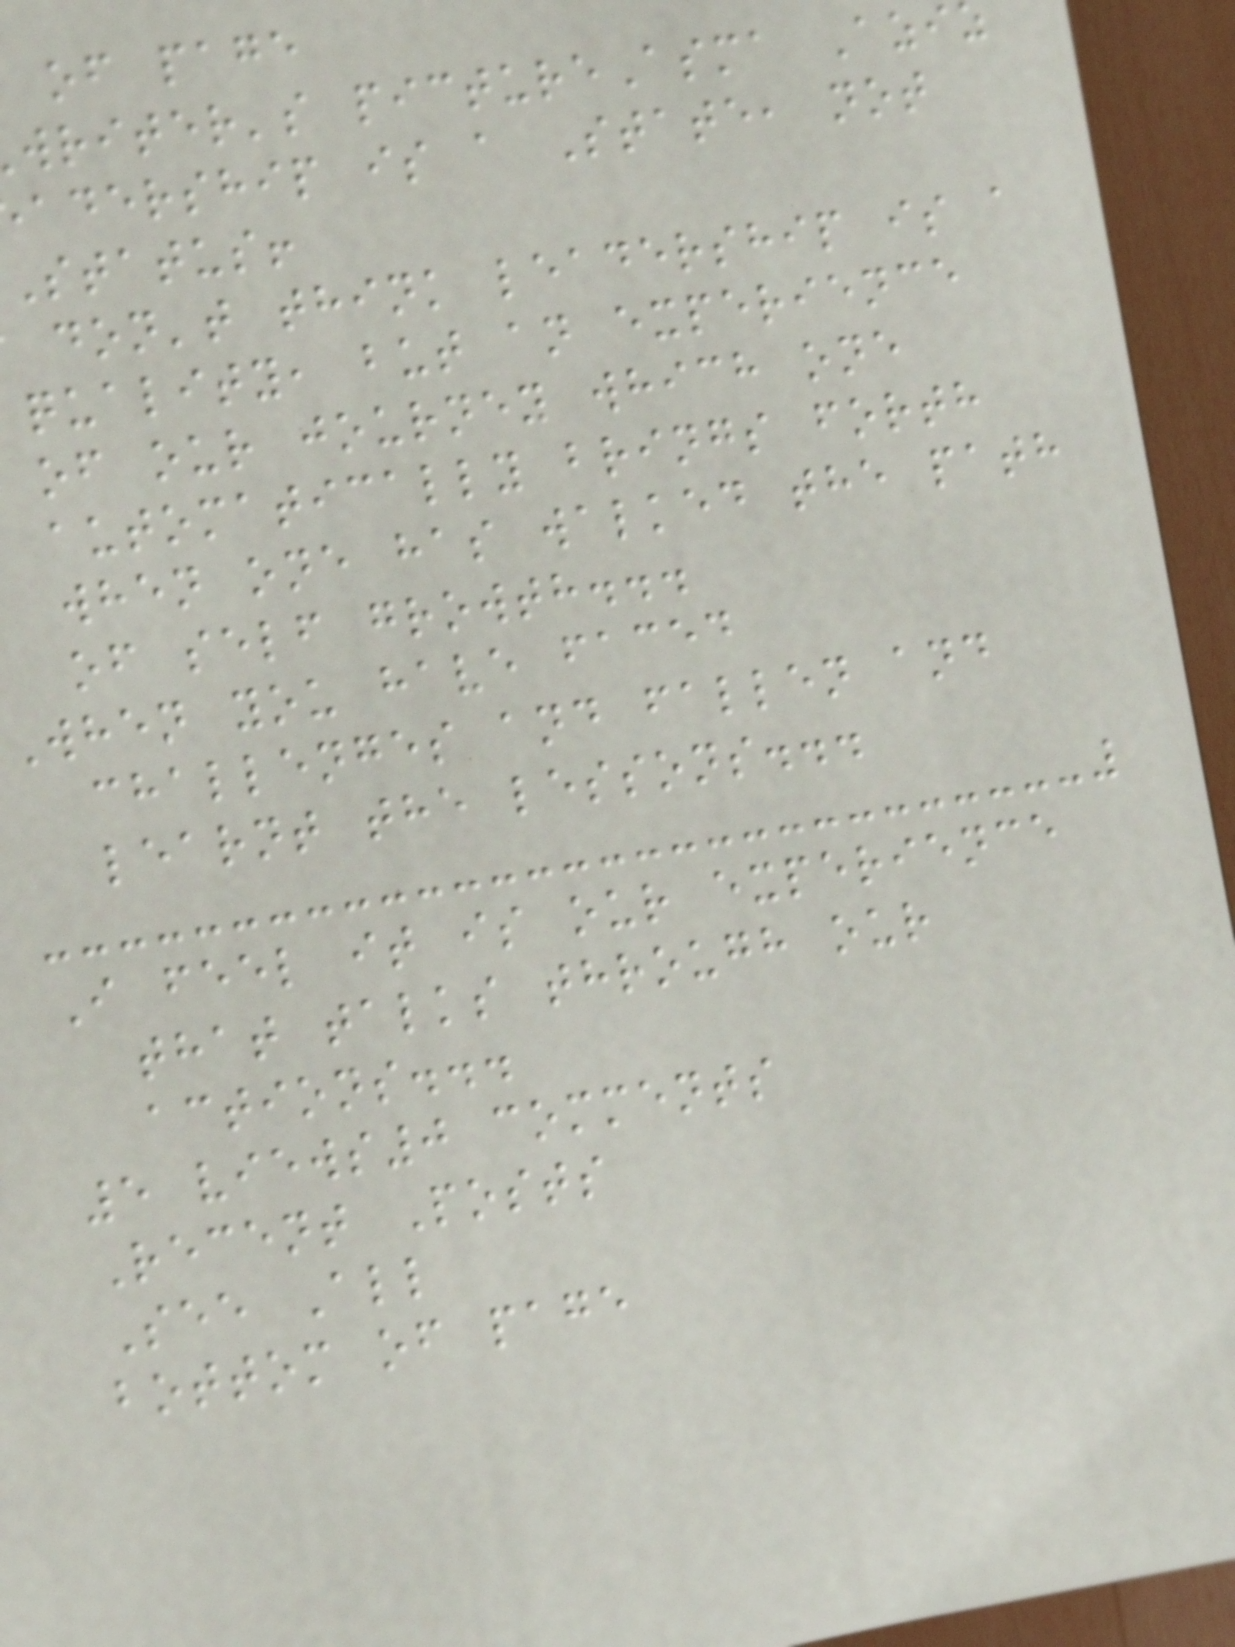of page
writer's pictureAsma Azi
adership is a State, not
Status!
don't think leadership is a
quality, but an experience
of our journey which one
automatically brings forth
when one has walked the path
of self growth...
When you have faced
challenges and fallen and
learnt the lessons...
I feel it is our experience
that talks through our
actions...
5 views0 comments
Recent Posts
See All
bottom of page
